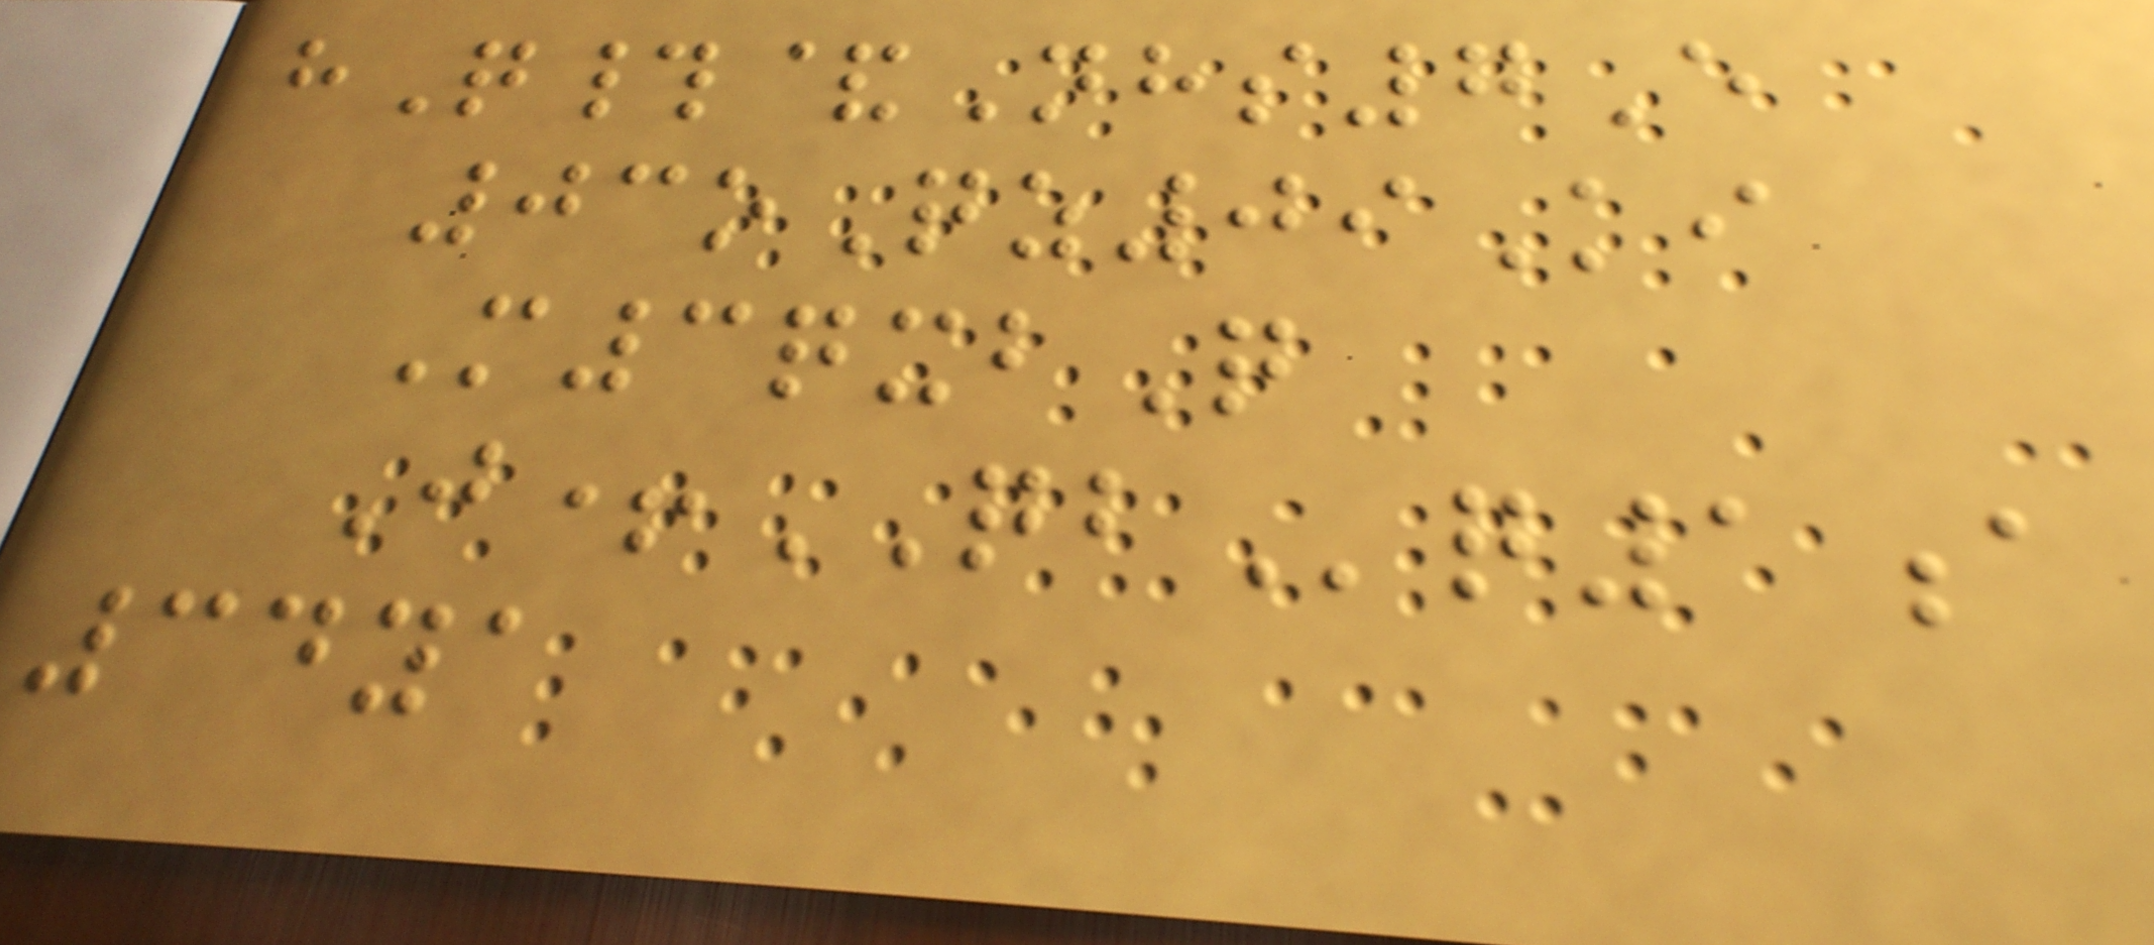hQ#&Nhs7E
03oQz09Ki
M3qxbQ
J+QBq1a
34ya
